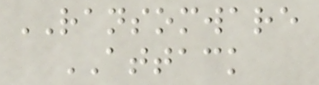RANSOMWARE
ATTACK
